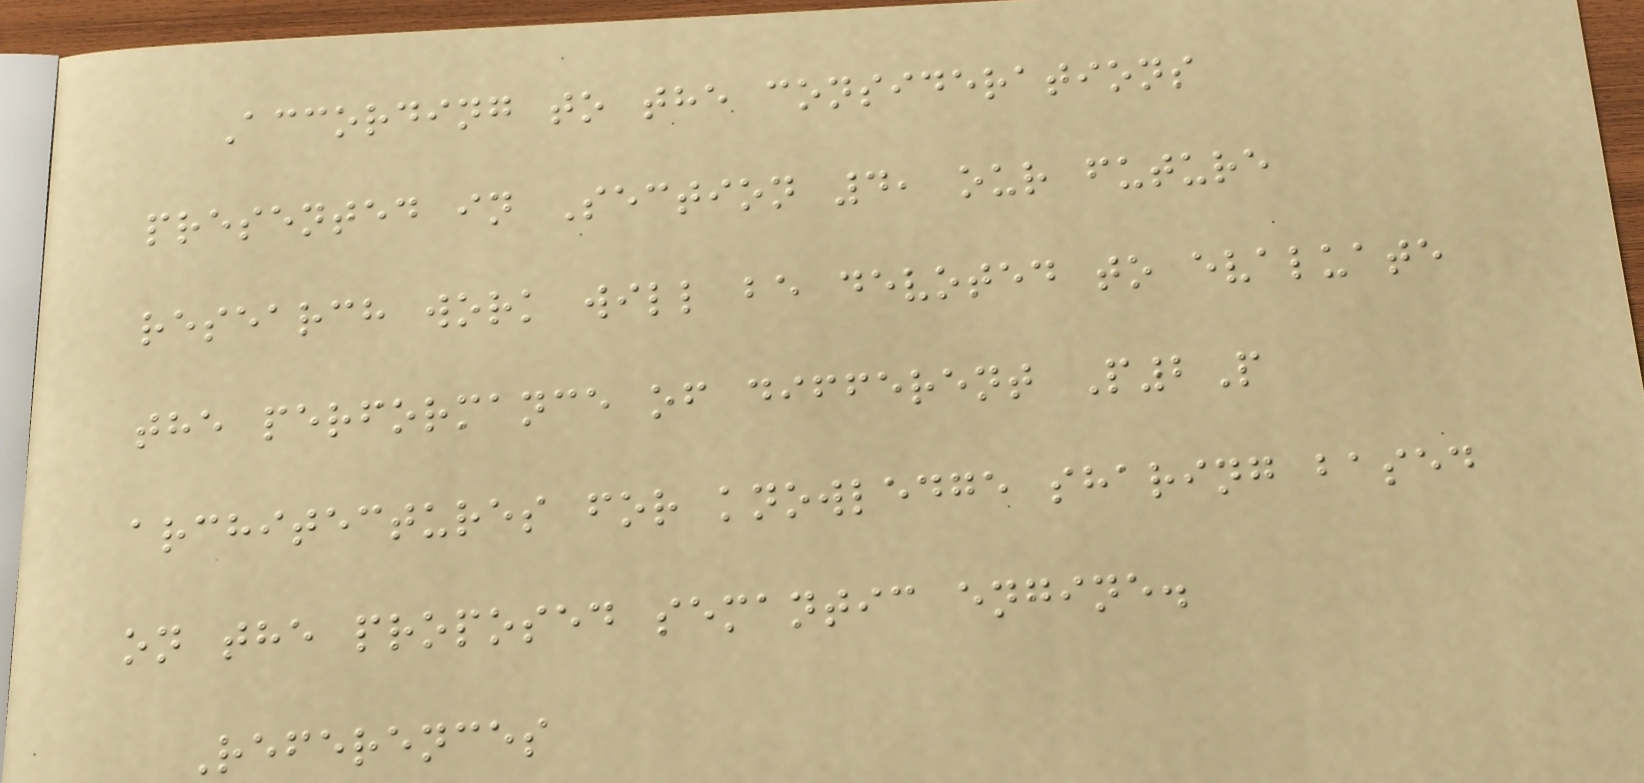According to the considerations
presented in Section 4, our future
research work will be devoted to evaluate
the performance of different P2P
architectures for knowledge sharing based
on the proposed semantic engine.
References
